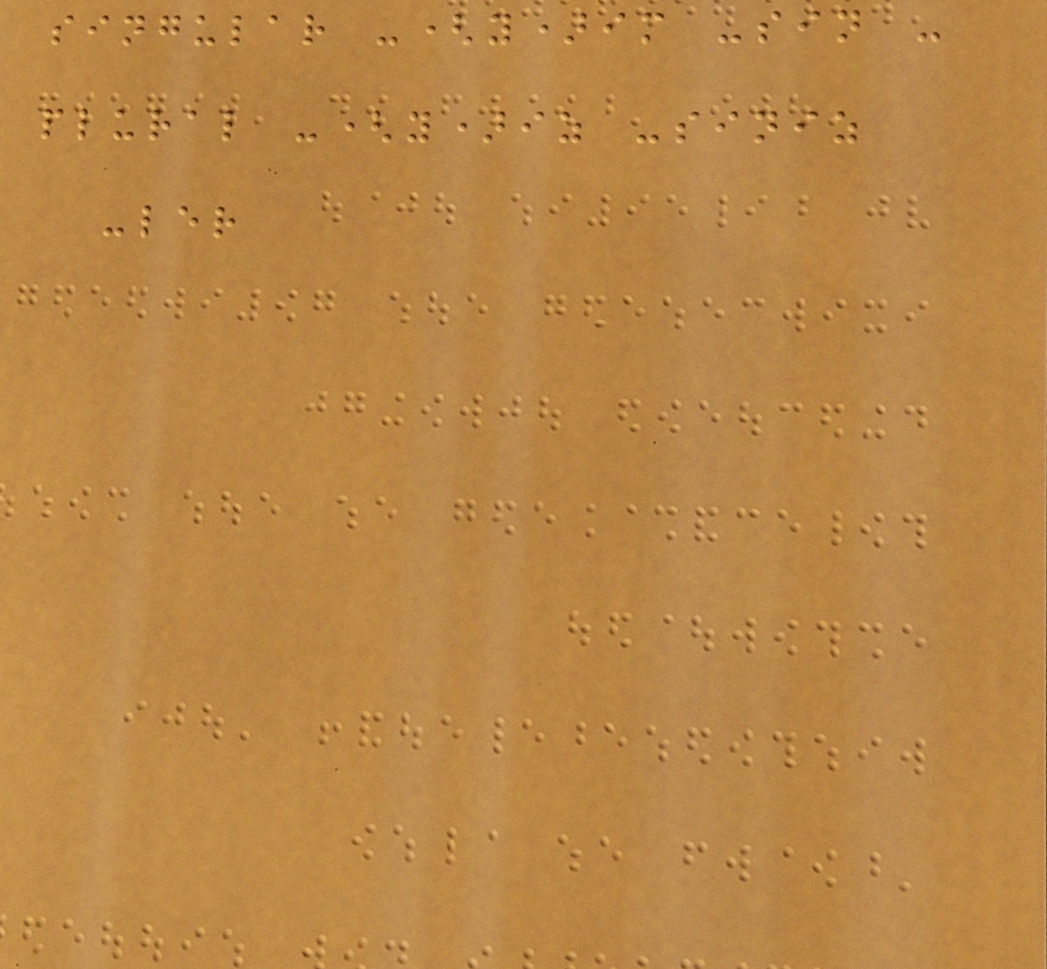singular -(y)im -sin -
plural -(y)iz -siniz
-ler
